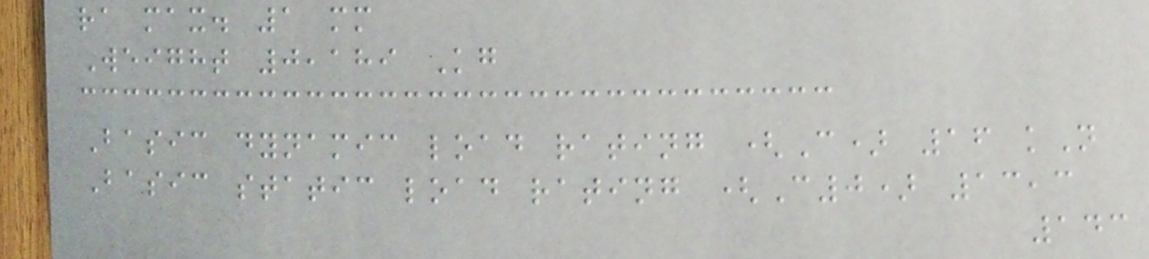ra max. 1 mm
Weight 0,189 Kg
Basic dynamic load rating (C) 16 kN
Basic static load rating (C0) 13,3
143
